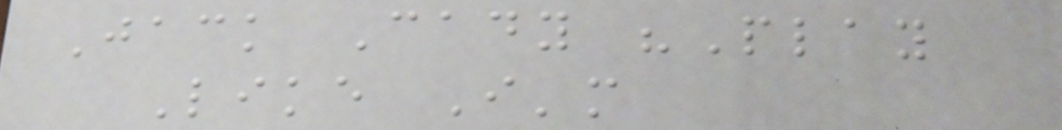Jack Cady "Play
Like I'm
